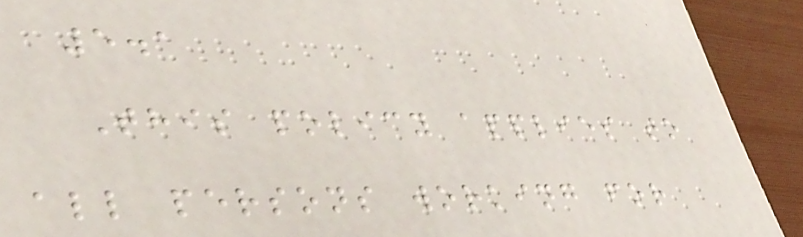5.1
This policy applies to
all persons working for
